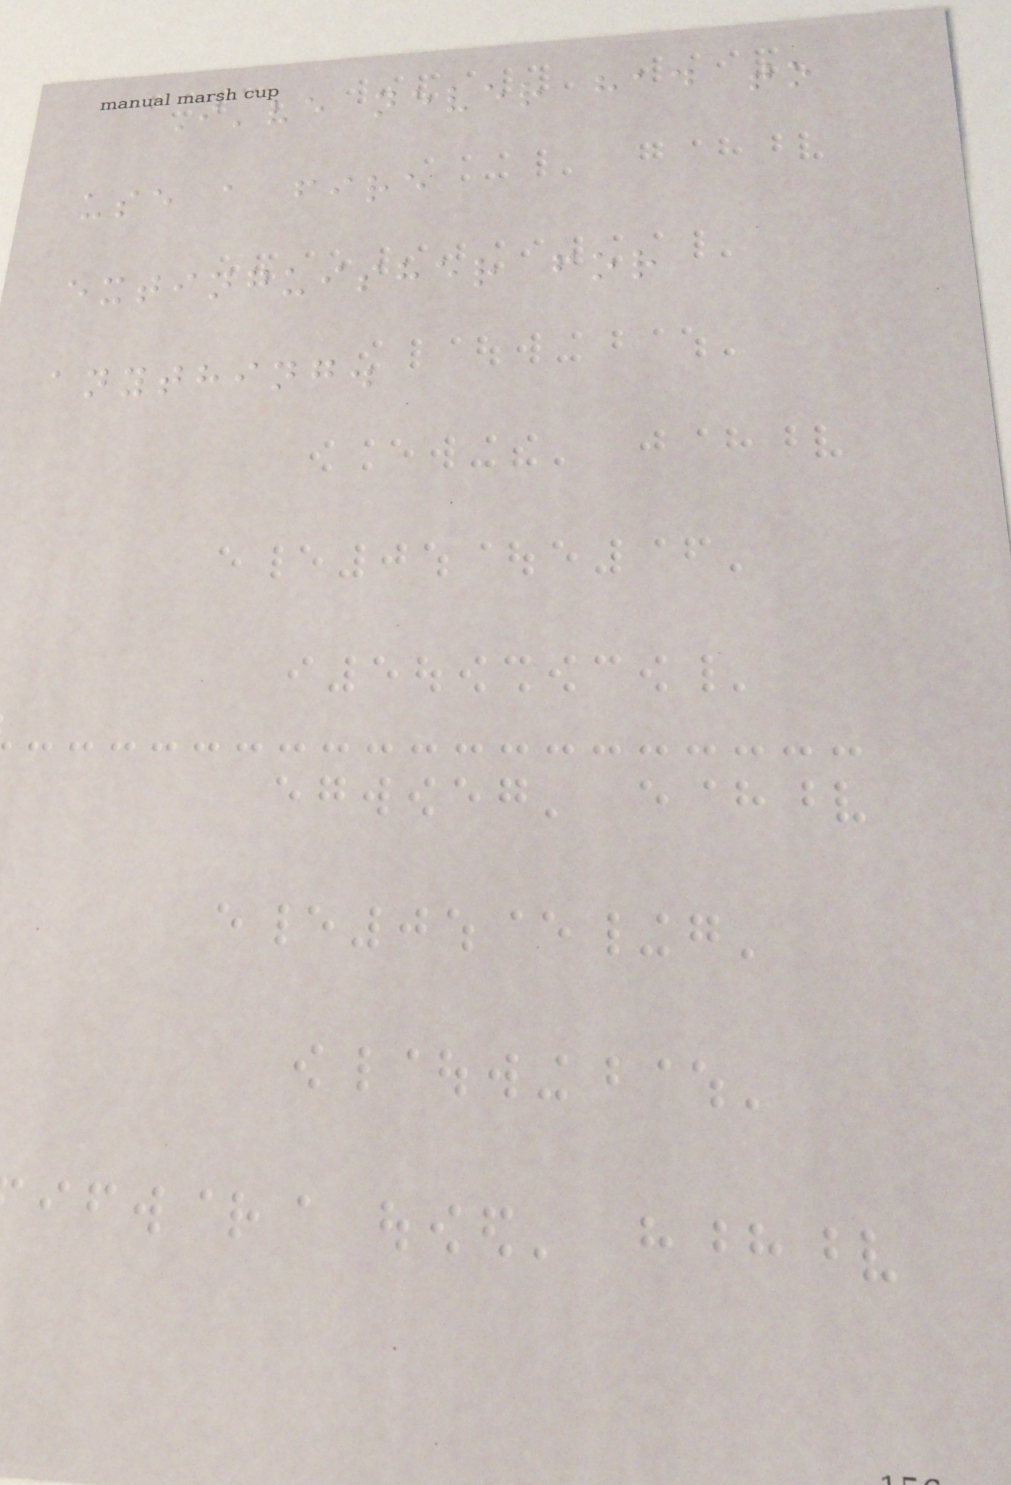I've never had to
use a fire
extinguisher for
anything.
